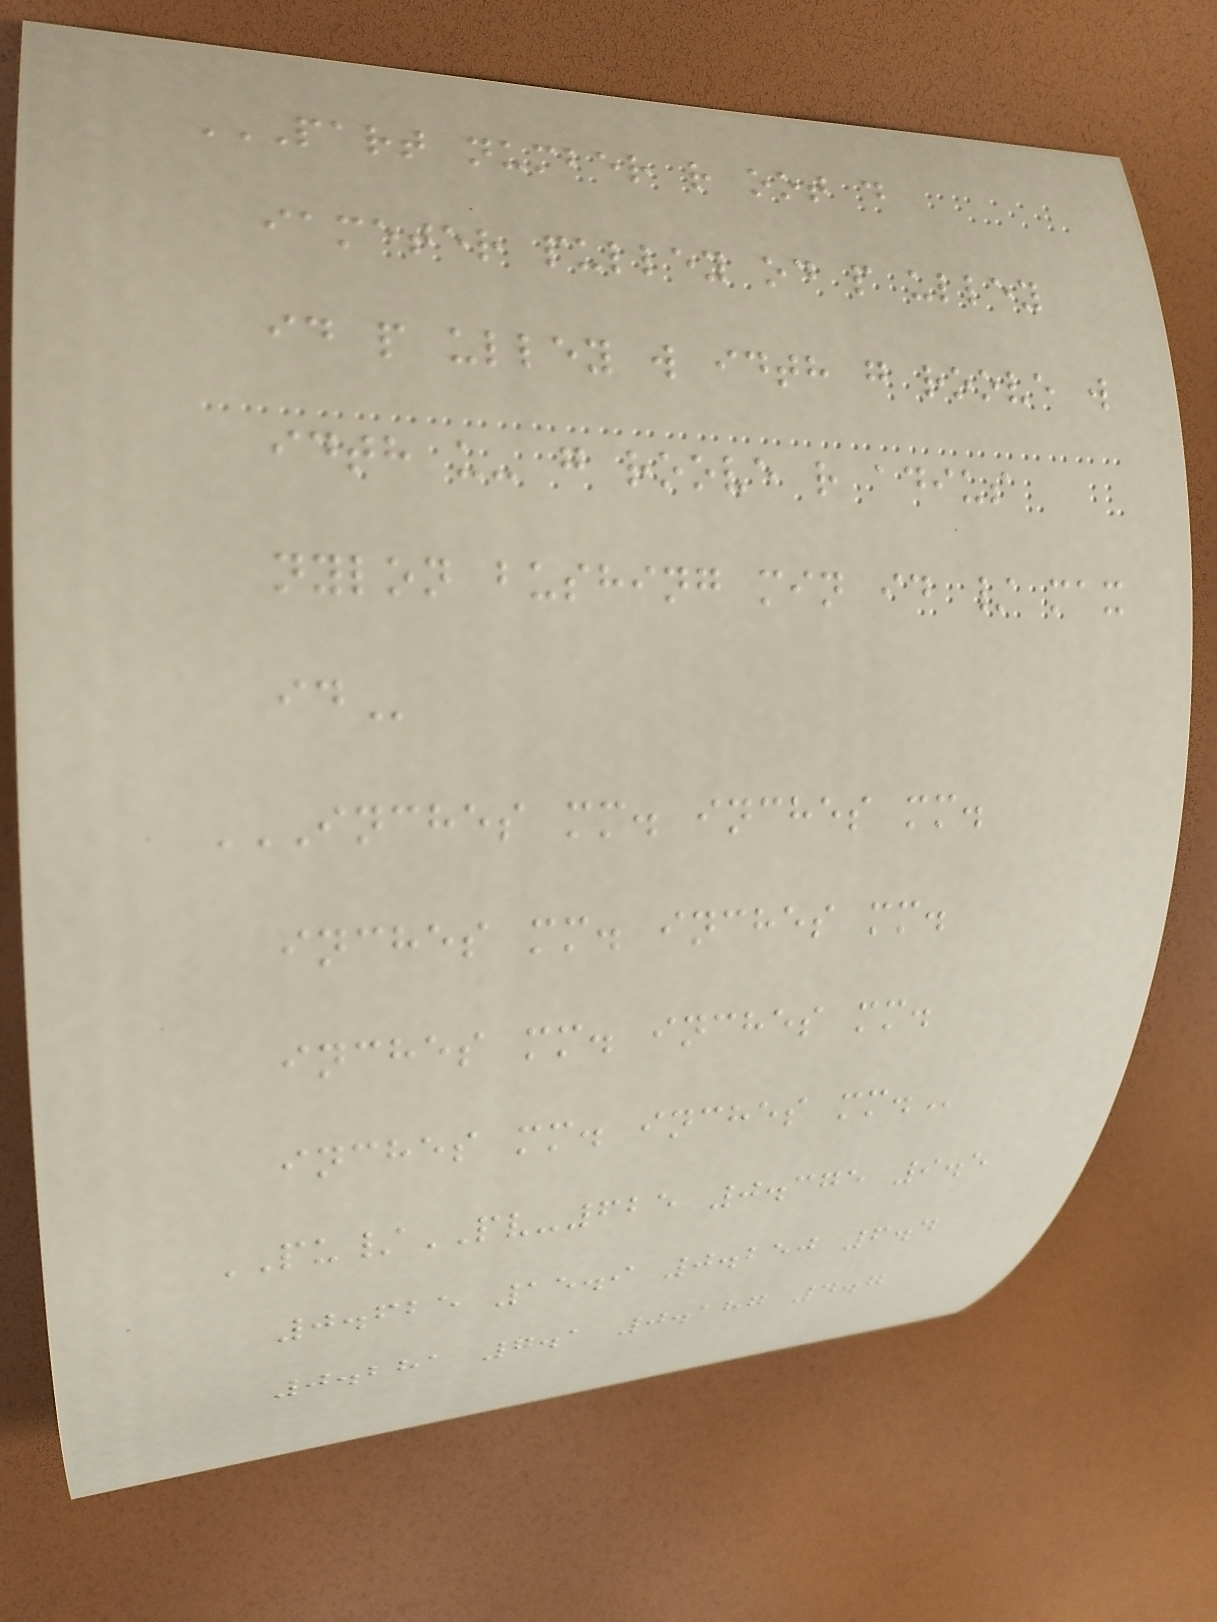PART NUMBER R OOT D
IAMETER PULLEY OD P ULLEY
ID P ULLEY W IDTH G ROOVE W
IDTH U- G ROOVE R ADIUS
NYLON BUSHING MIN ID / MAX
ID
INCHES MM. INCHES MM.
INCHES MM. INCHES MM.
INCHES MM. INCHES MM.
INCHES MM. INCHES MM.
PU/PV-625 0.375 9.5
0.625 15.9 0.250 6.4
0.281 7.1 0.187 4.7
